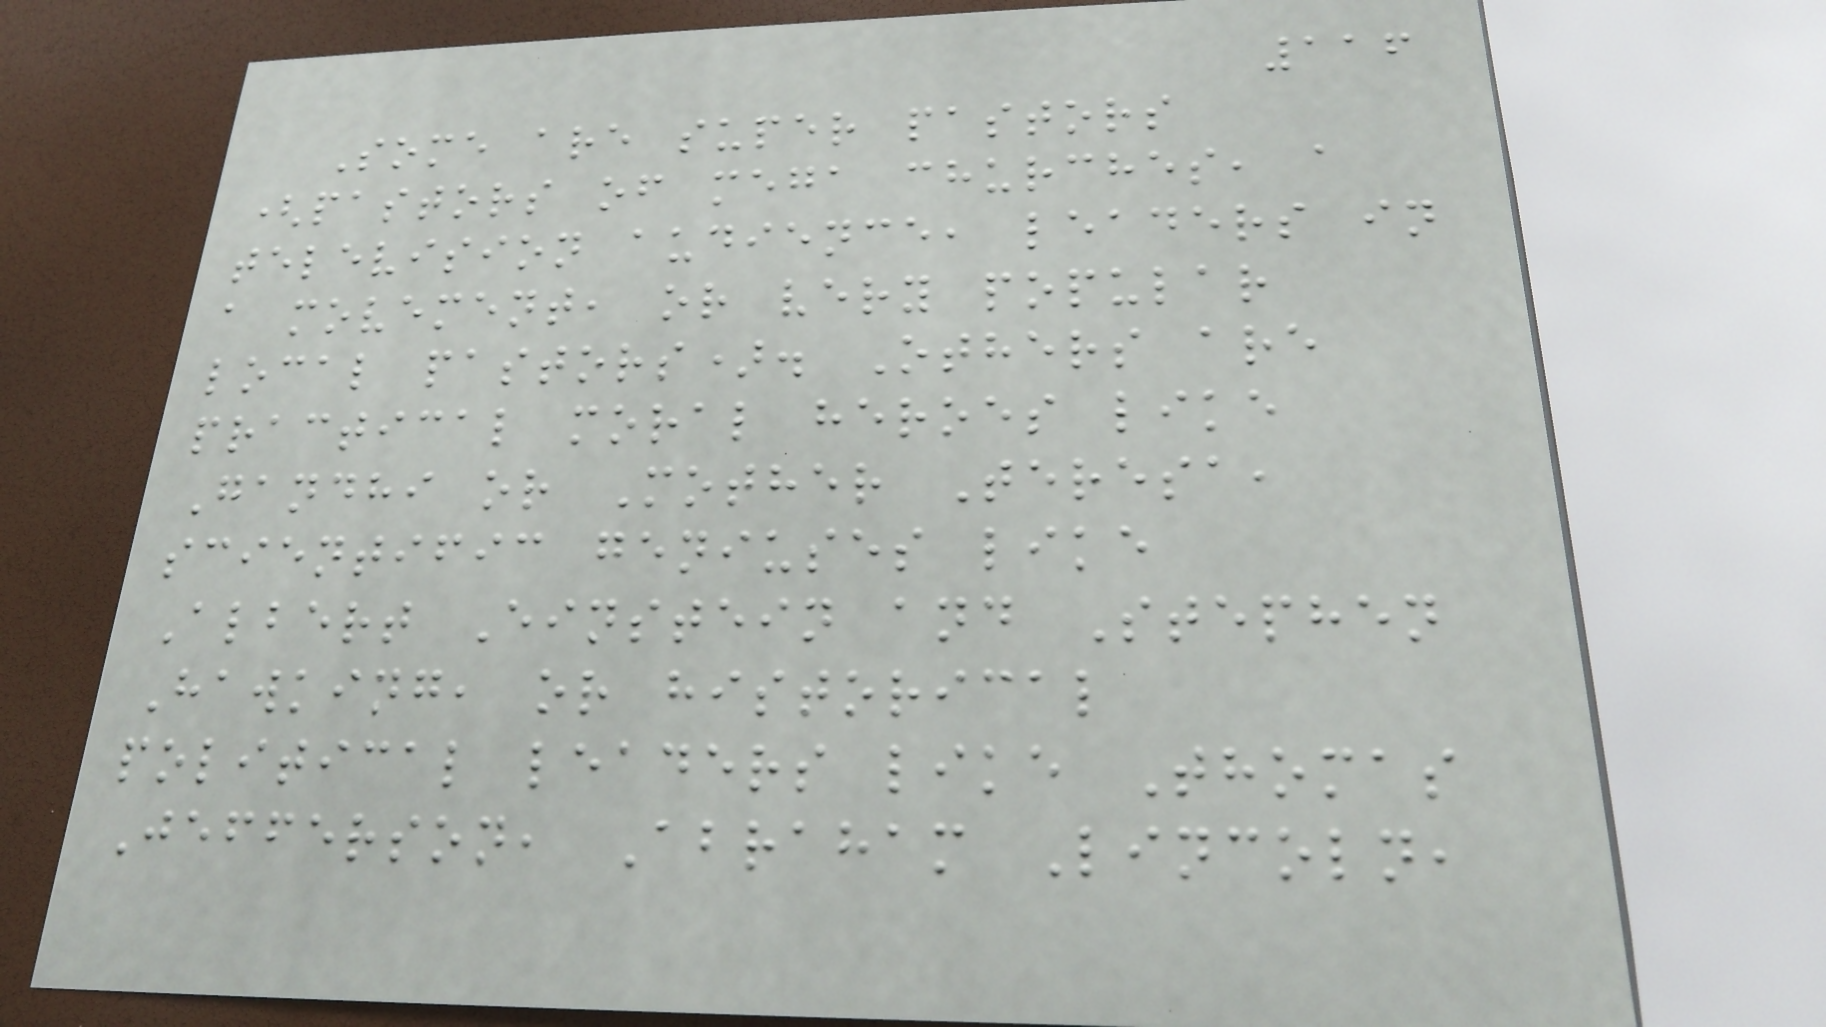116
Some are super pastors
(pastors of mega churches, a
television audience, leaders in
a movement, or very popular
local pastors). Others are
practical moral heroes like
Gandhi or Mother Teresa,
scientific geniuses like
Albert Einstein and Stephen
Hawking, or historical
political leaders like Thomas
Jefferson, Abraham Lincoln,
